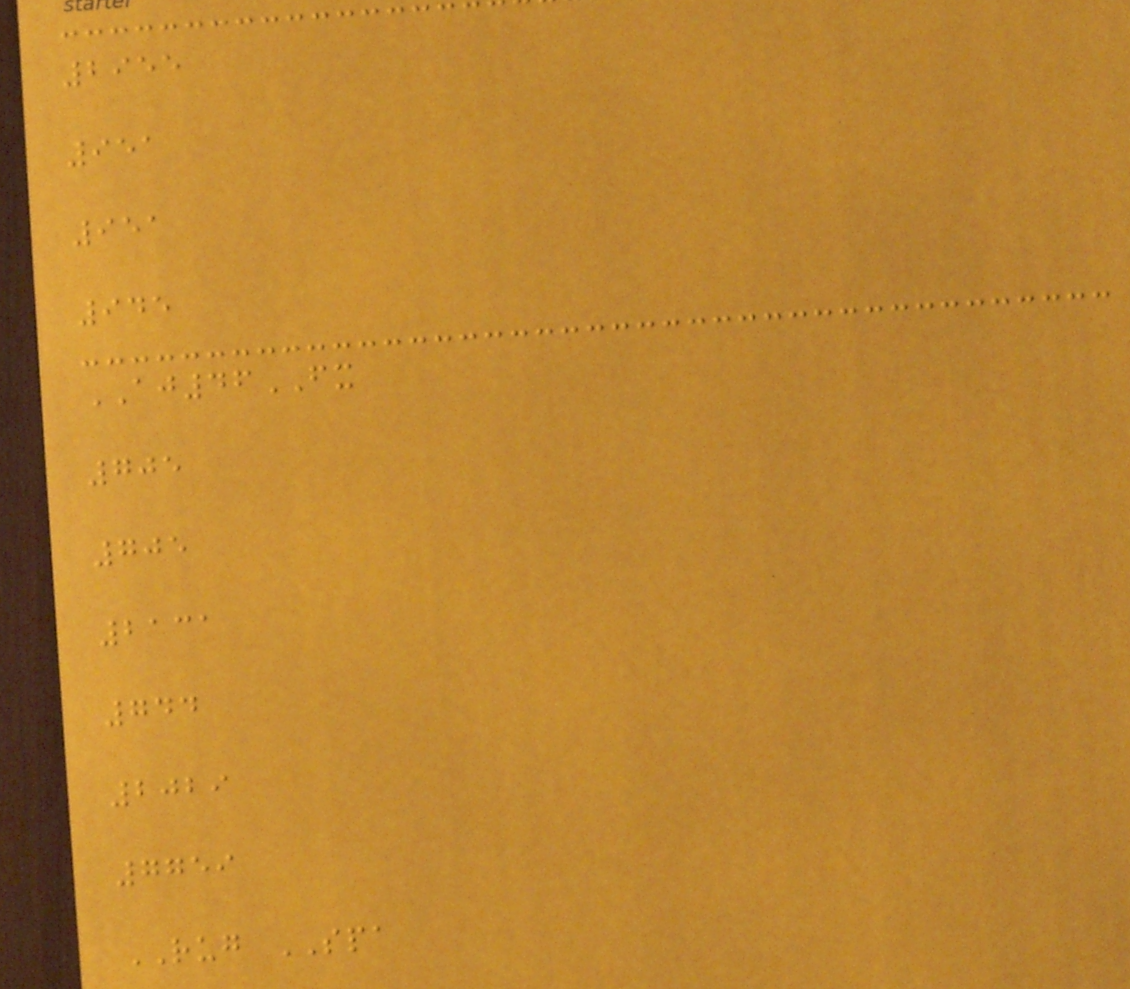2955
951
951
945
AJ46FX
705
705
2131
744
2029
7759
RUG SPA
